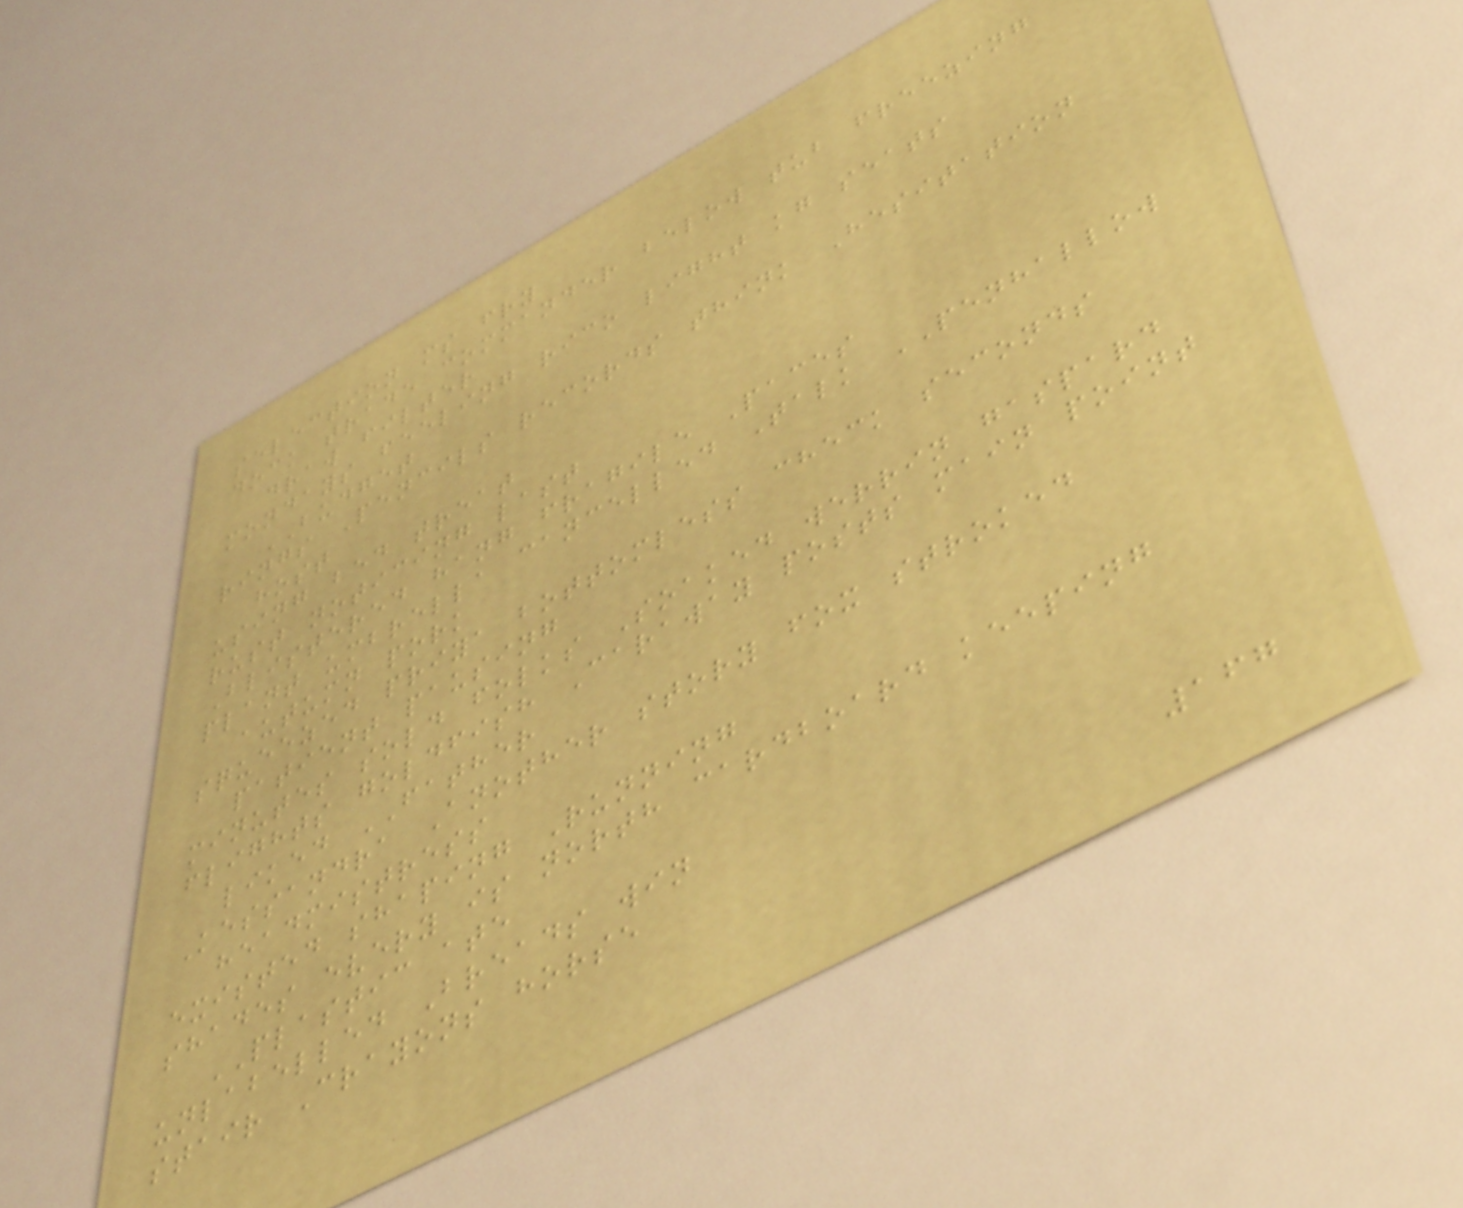selection ms fry
dock trade commander below tub freezing
draw filter
mondays feeling rico light kg seats
BUDGET
rings Pencils records think Hesitation
host
using bed treat
rust noticing last
Blistered hang fragile Paces
plant umbrella cancelled Talk PENHALLOW
autumn pork
squeezed priya bottomless check seconds
patient pausing
minutes sold folks Soaked werrin gaspard
flights goldfish Caraway posts main point
liked FATHER
Kessandra Another story fox stroked
headmistress
existed shaping Running
shades every is north cardboard keeping
PLASTIC ate
unlabelled Breads win
stair Crayons horse
167
